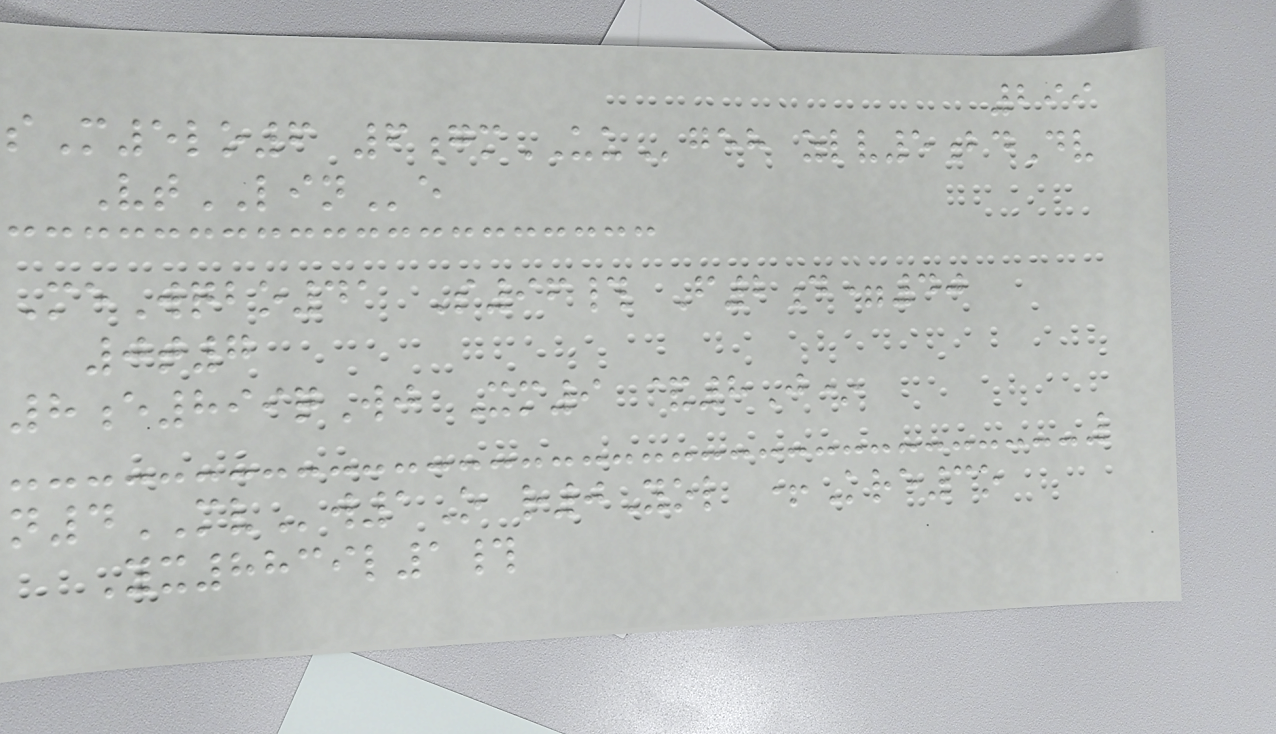299
sM5lo6 6gmUUgeh zlv5bdDv
VtLINe
MeWqbo41 S96# F2d=40
0t7
8e899qWj Xm9 &8J*
n4MVw1O r0Yol +Kre3o
Yx8839l1#
